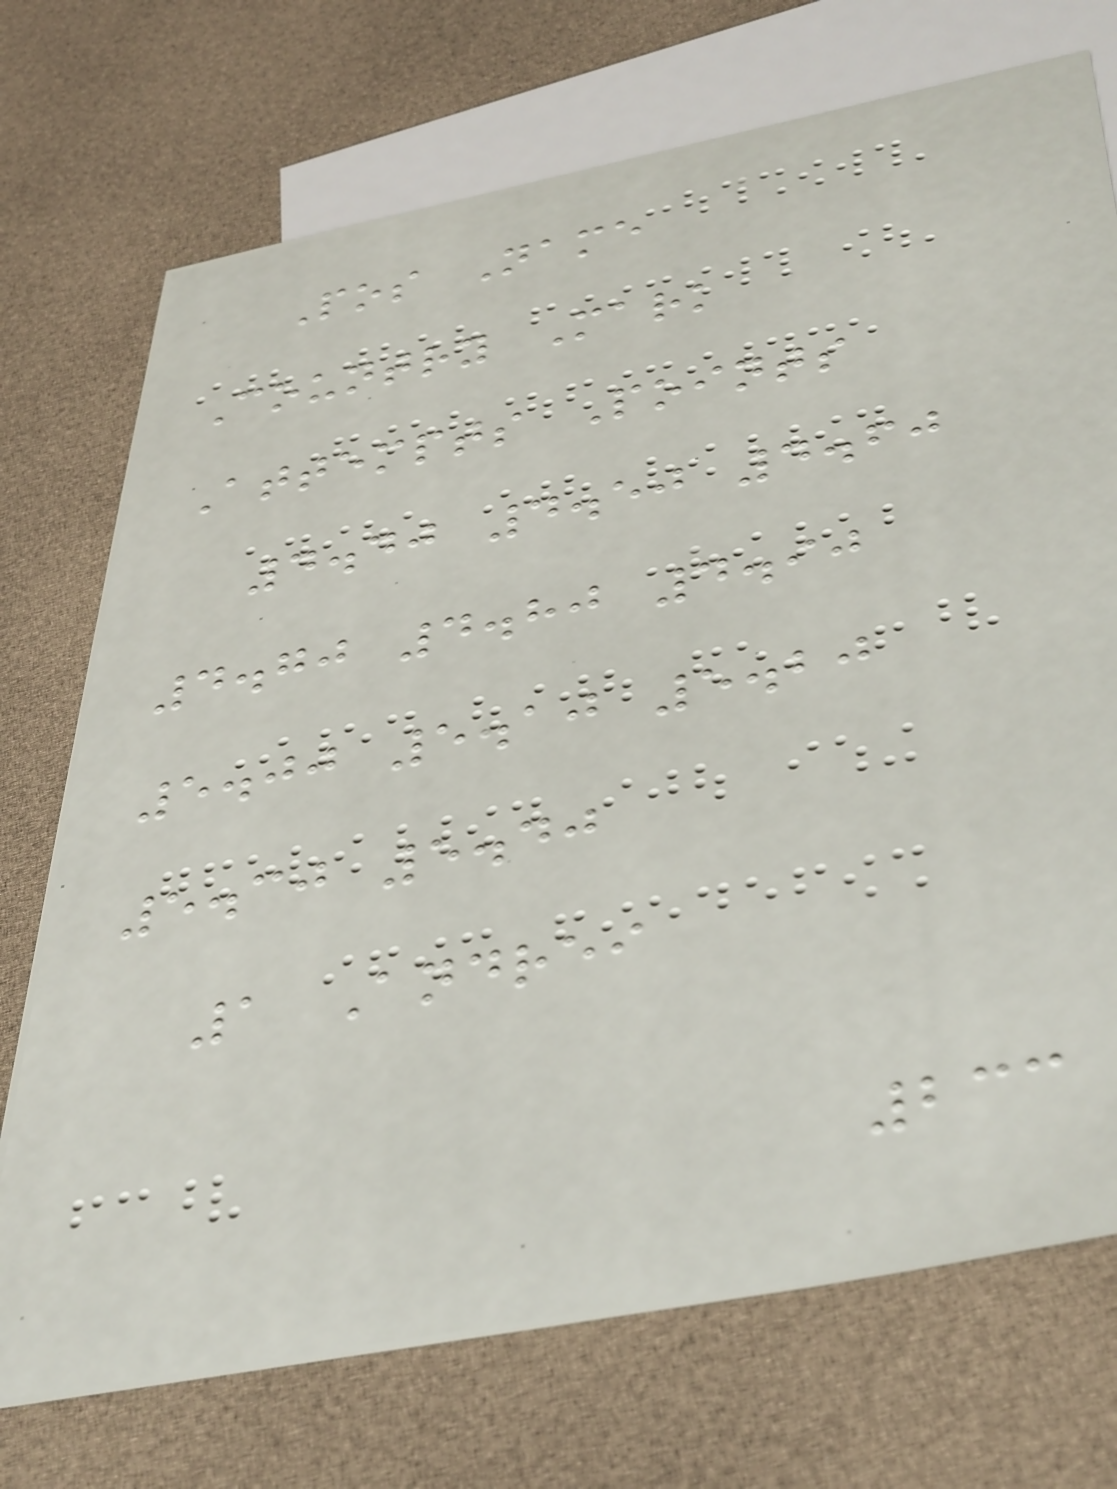Pos Name
Country Mark
Attempts Points
4.40 4.50 4.60
4.70 4.80 4.90
5.00 5.10 5.20
5.30 5.40
1 Andrei
233
